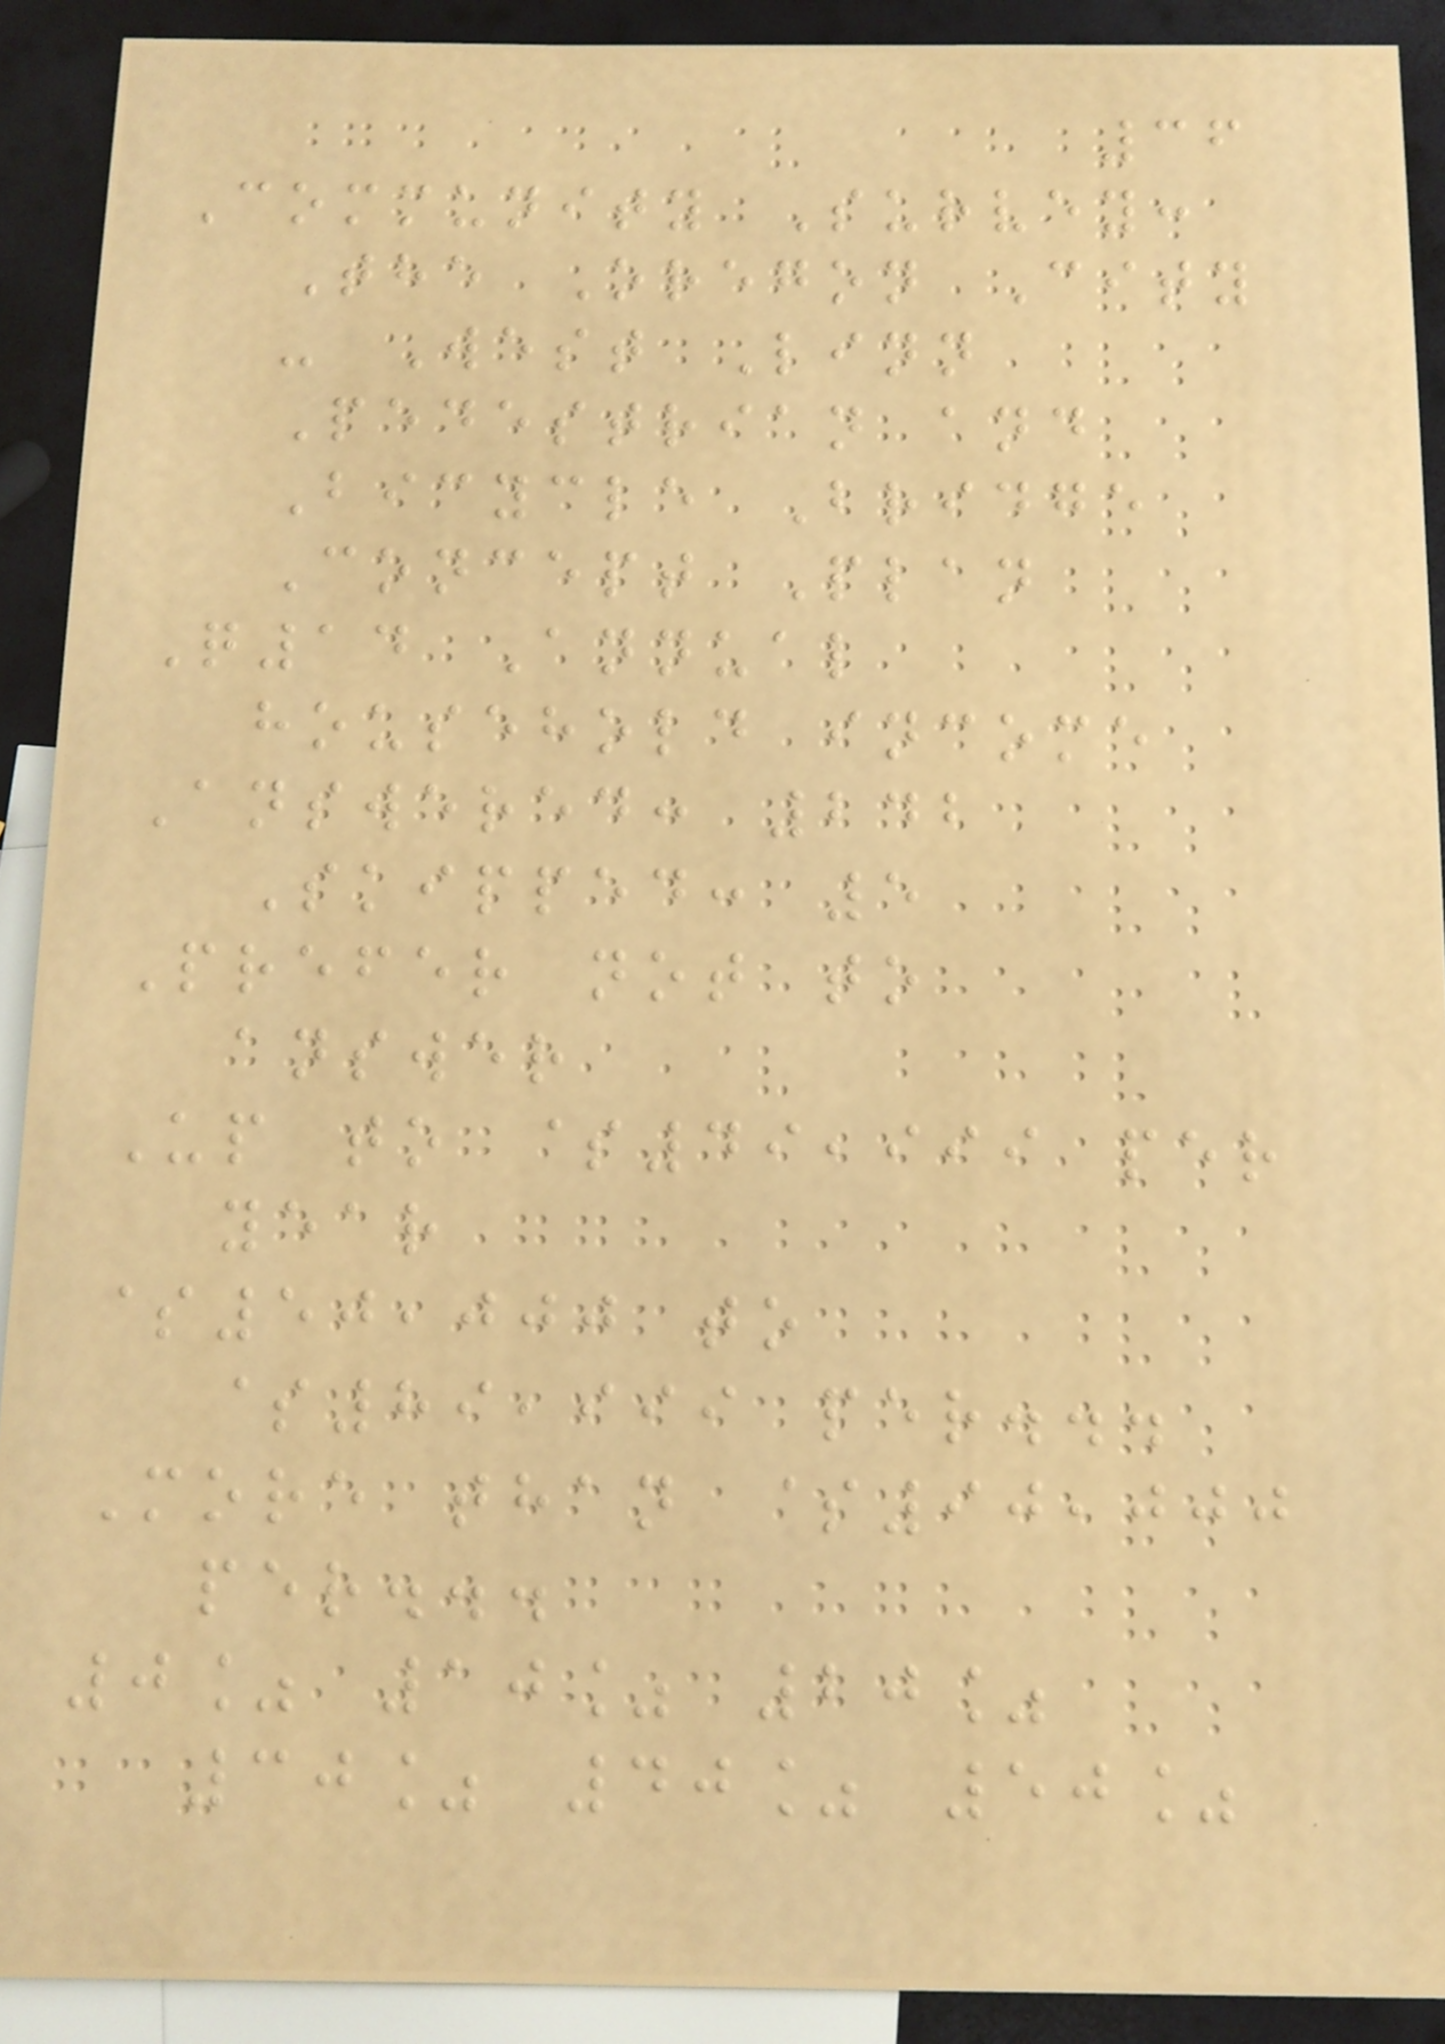36
Community Survey:
The Oregon City
- West Linn
Pedestrian and
Bicycle Bridge
Concept Plan
Q14 Annual
household income
Answered: 242
Skipped: 5
Prefer not to
answer
Up to $49,999 per
year
$50,000 to
$89,999 per...
More than $90,000
per...
0% 10% 20%
30% 40% 50%
